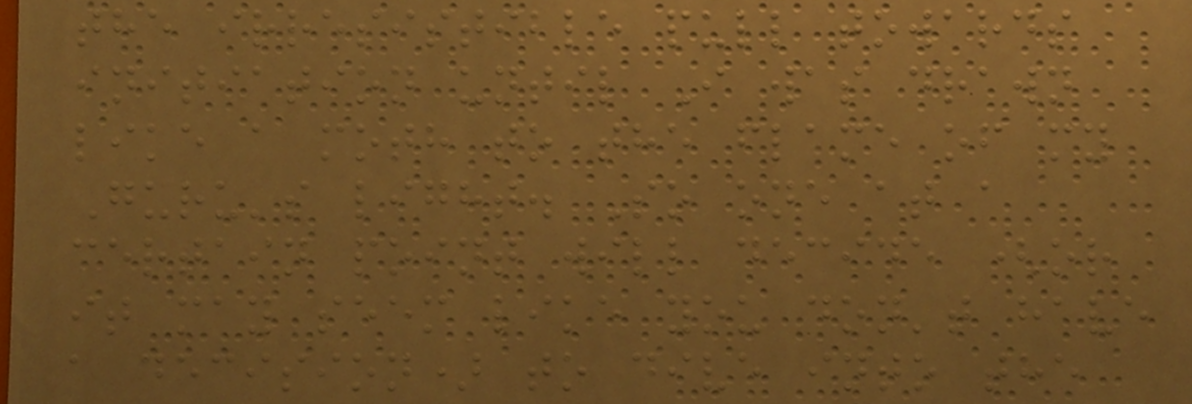the irresistible pull towards
initiation until I was drawn
like a moth to the flame of my
Guru's light. So one at a
certain point will decide (or
it may seem like you don't have
a decision) to dive into the
